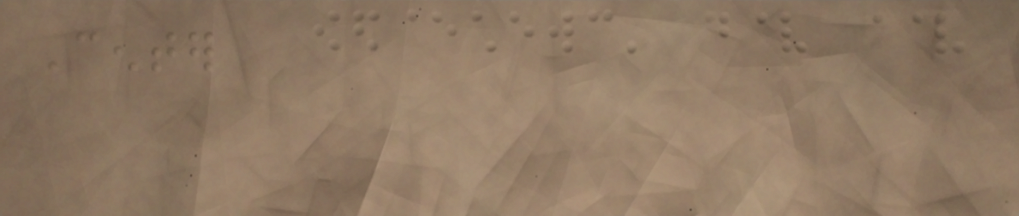Center
